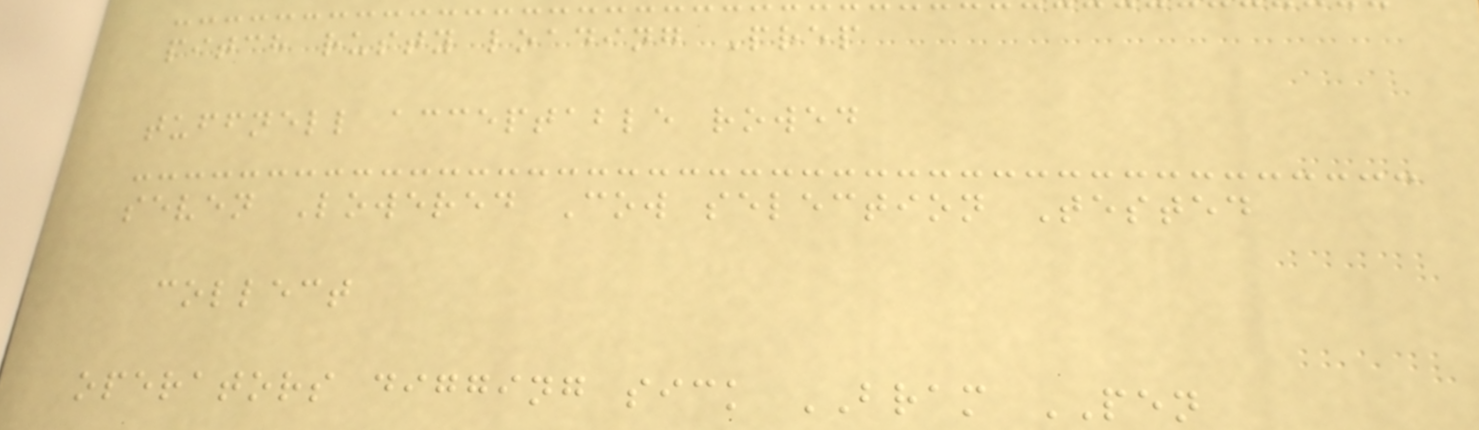pitch rusty loading Prep
tuffnell acceptable rowed
seven Lowered Cow selection Tested
collect
operators digging sick BRAM PEN
